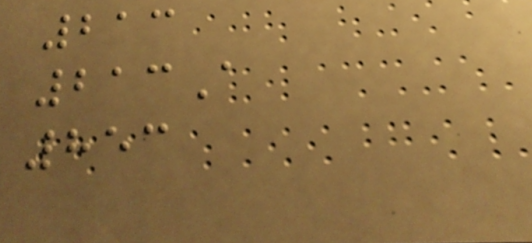213
213A
853
